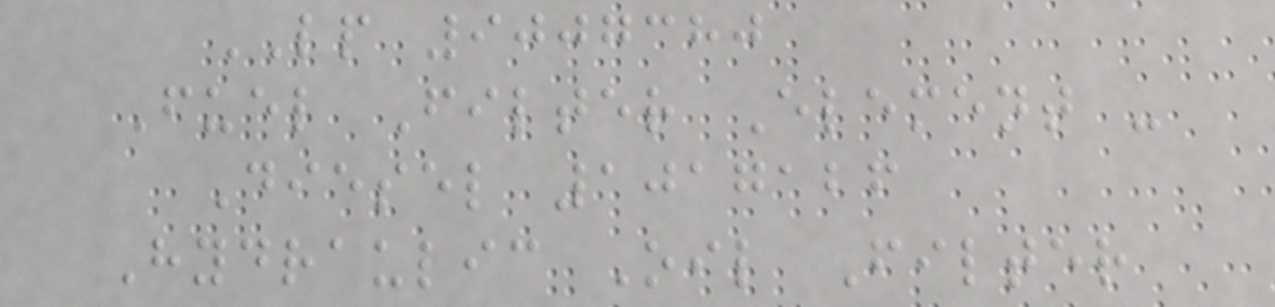LP 9007380
Fuel Filter Element -
Diesel 1017126
Hydraulic Oil Filter
